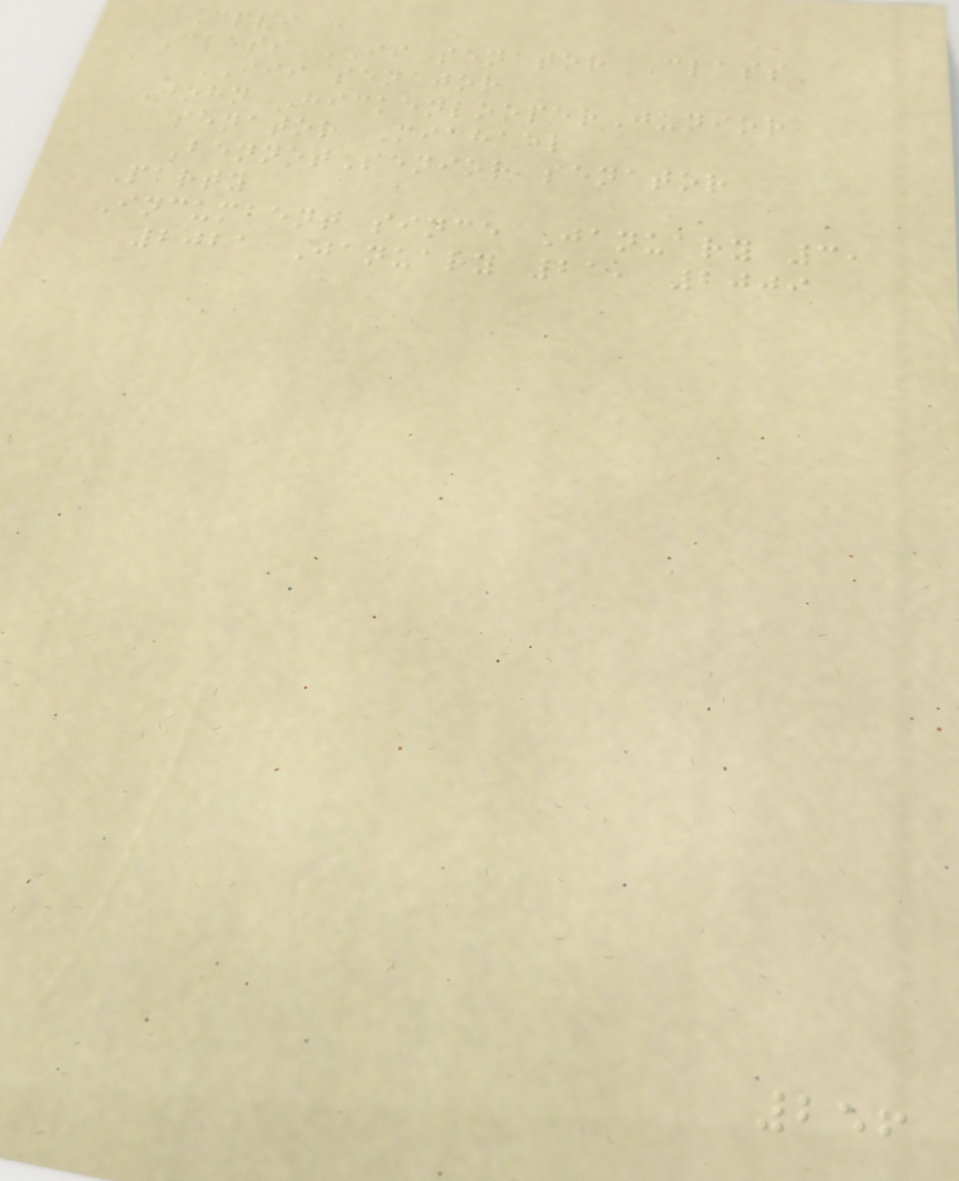CPVI :
Class II senator Class
III senator
John HickenlooperJunior
senator Michael
BennetSenior senator
Party
Incumbent since January 3,
2021 January 21, 2009
256
